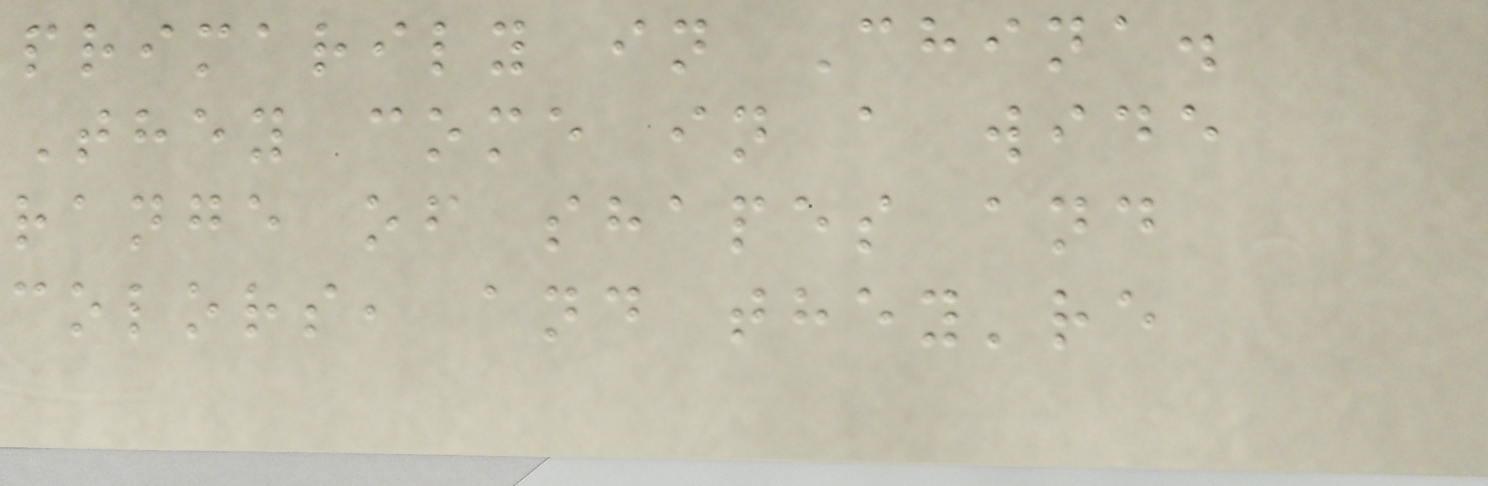primarily in China.
They come in a wide
range of shapes and
colors, and they're
